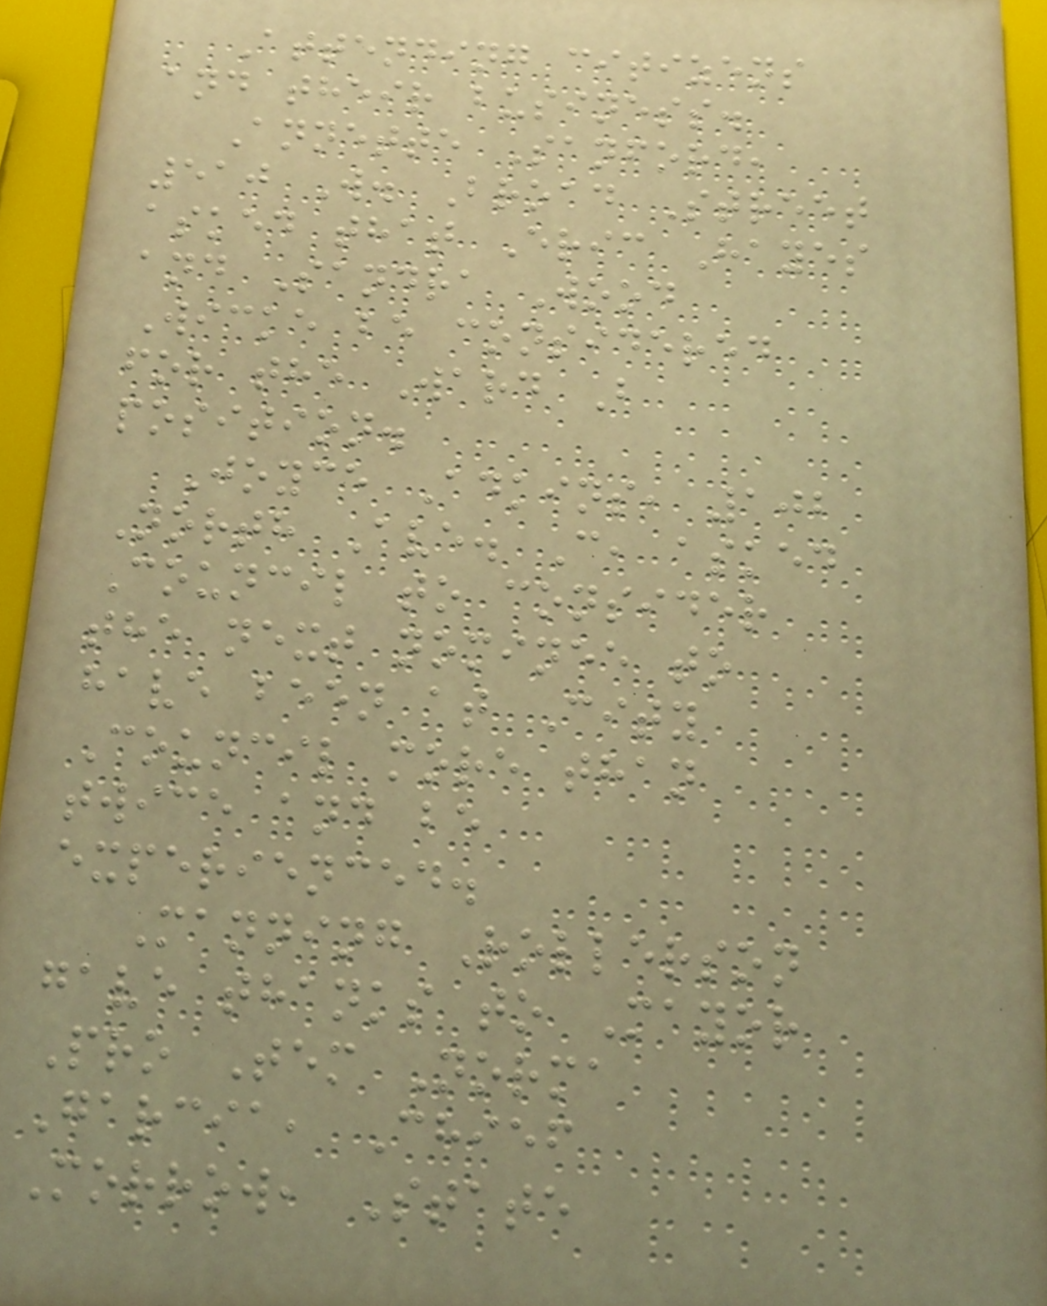Attending citizens
and their business.
Annette Sanford,
510 W. Broad Street
asked that Eric Hayes
and Sandra Wood
Wicke be considered
for the Ward B
position.
Joyce Adkins, 102
North Ave. C, asked
Council to consider
the next nominee to
have been at City
Council more than
twice and be
experienced.
Manning Rollerson
gave thanks to Mayor
Pro Tem Norma
Garcia, Chief
Morrow, State
